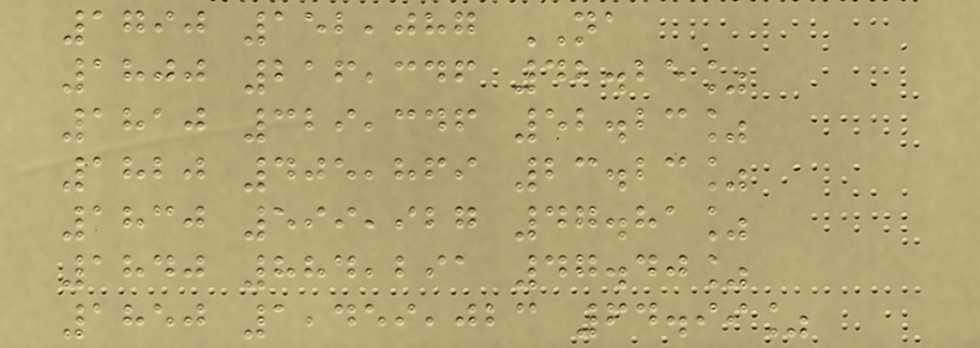1790 152,087 NA
1800 216,346 42.25%
1810 329,346 52.23%
1820 405,869 23.23%
1830 599,927 47.81%
1840 884,291 47.40%
1850 1,459,023 64.99%
